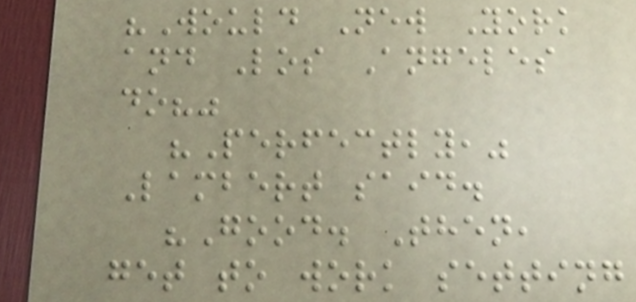"Would New York
and Los Angeles
do?"
"Perfectly,"
Lambert said.
"Good. Then,
get to work setting
